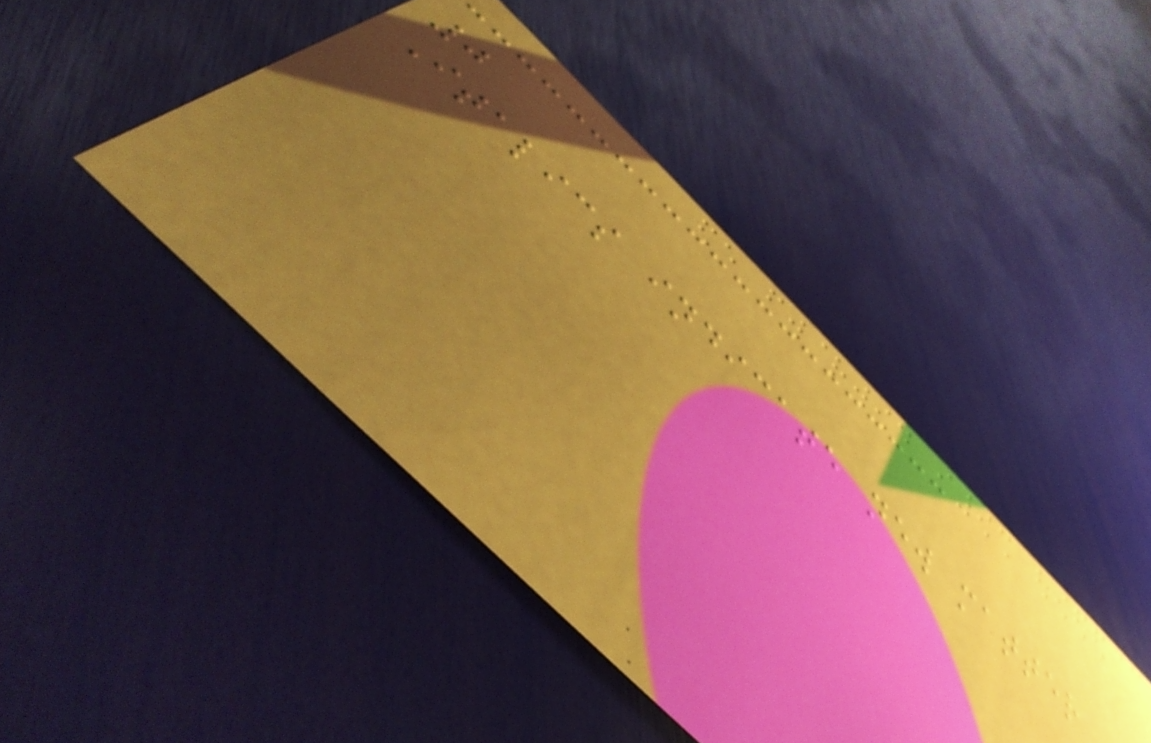0
Italics indicate new matter
